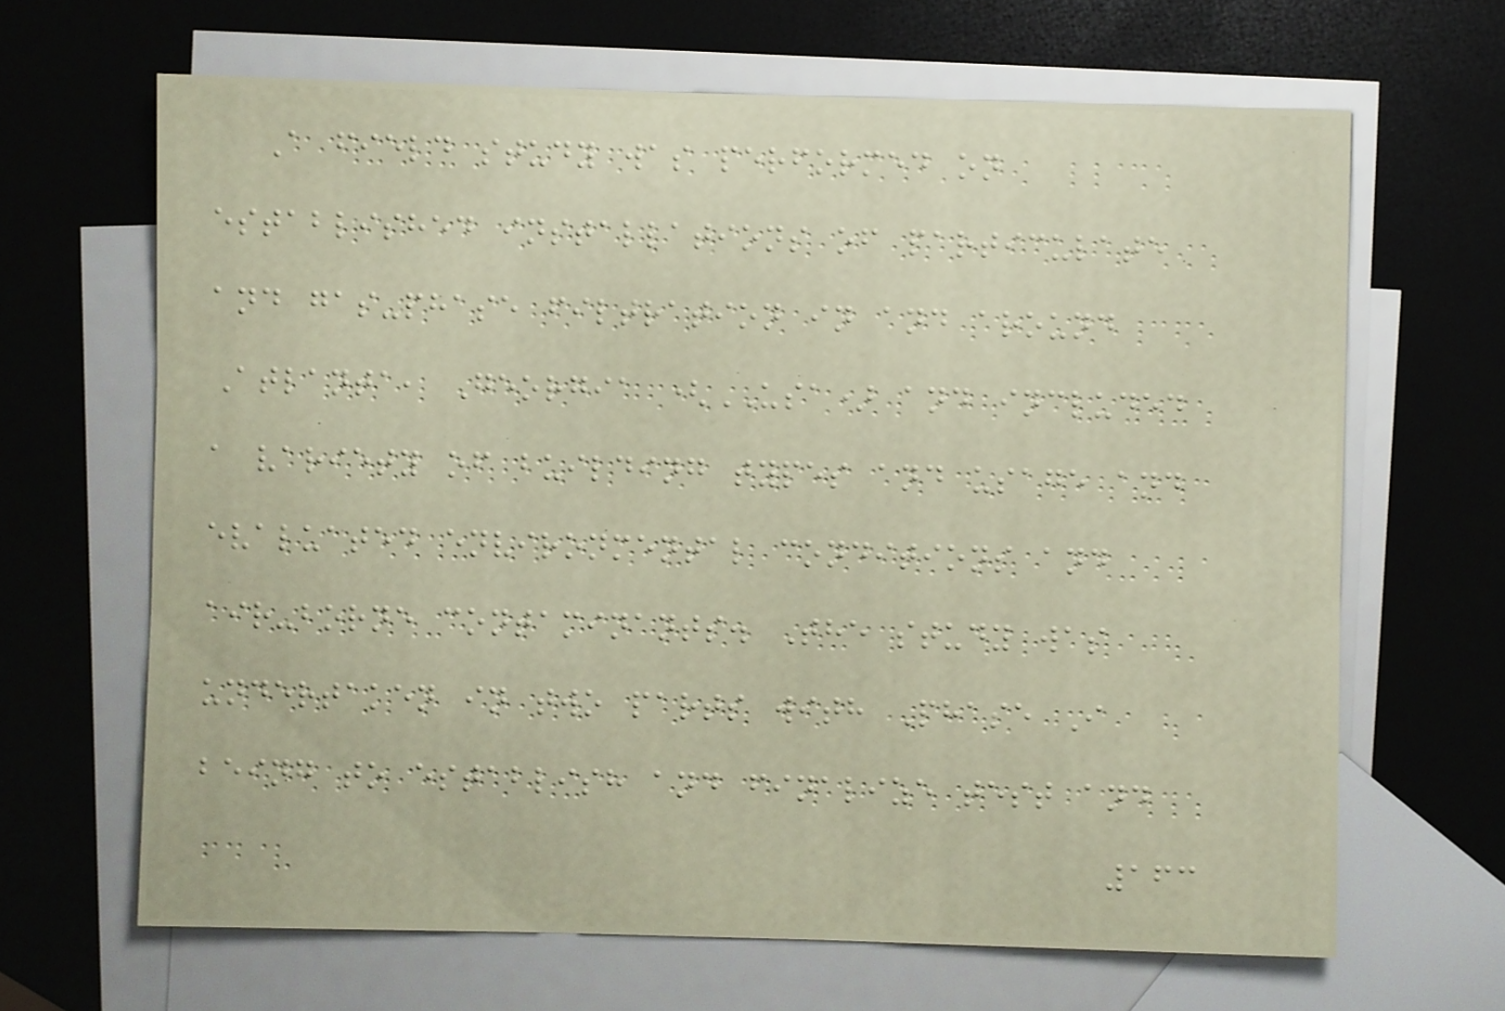A field study was performed on
established installations of particulate
and gas-phase filtration in and around
Atlanta, Georgia (USA) and included
a variety of building types and usage and
evaluated environmental conditions and
air-borne contaminants. The study was
undertaken in two parts with Phase I
being to establish and finalize test and
163
